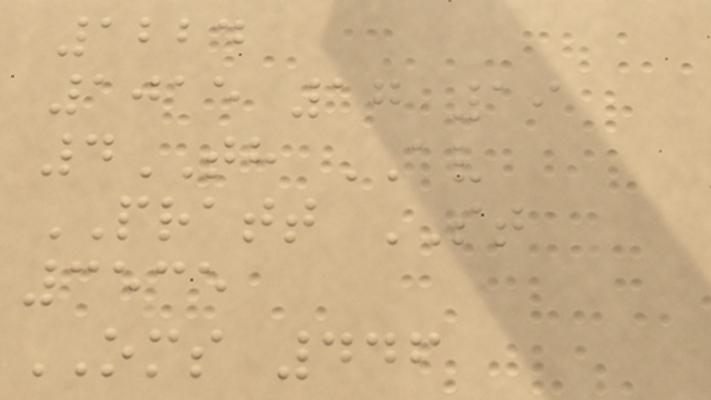1224
1015 17 19
4TH AV
PRATT ST
3535
OMS 446
